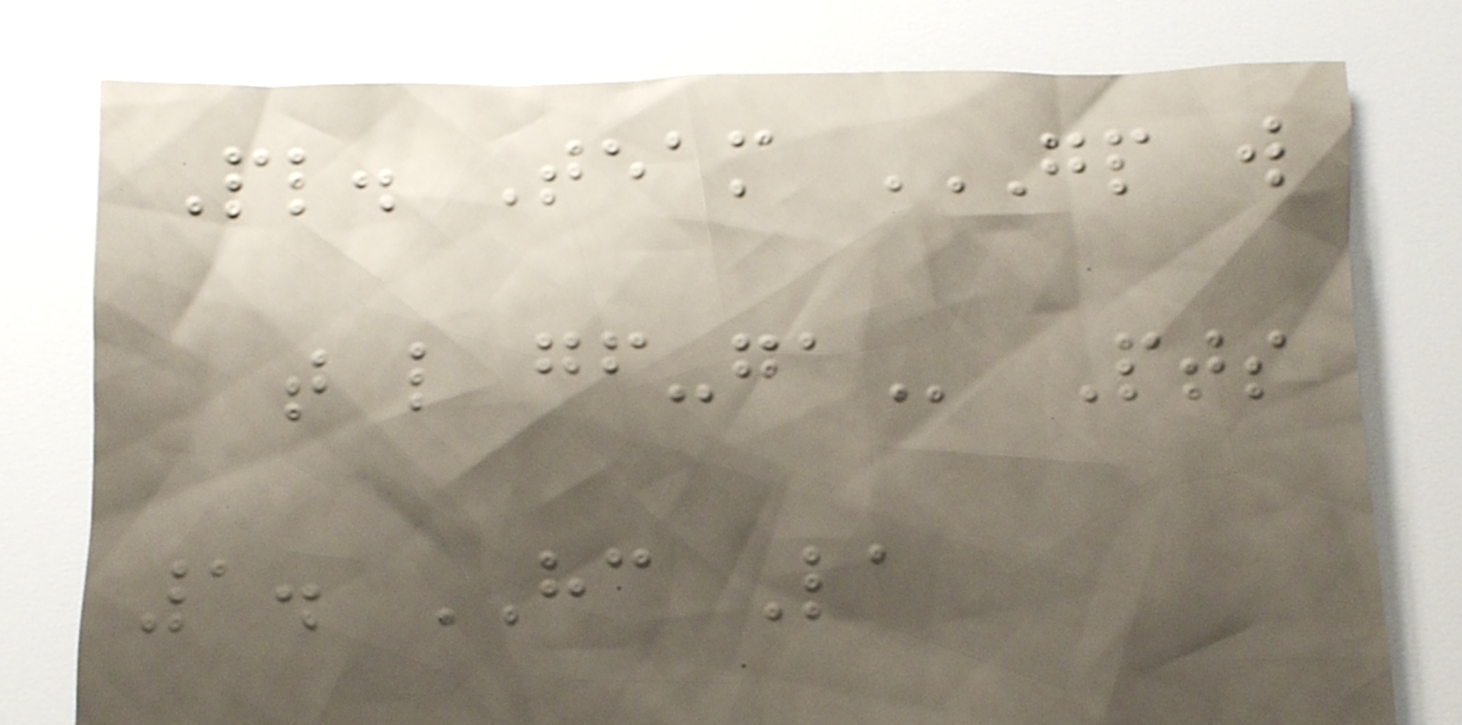Pl. Team GP W
T L GF-GA Pts
1. HC La
